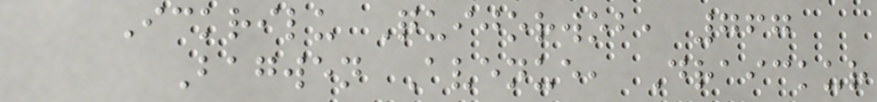Ickrilu Quijorwob, 767
Bagwen Avenue, Draickur
